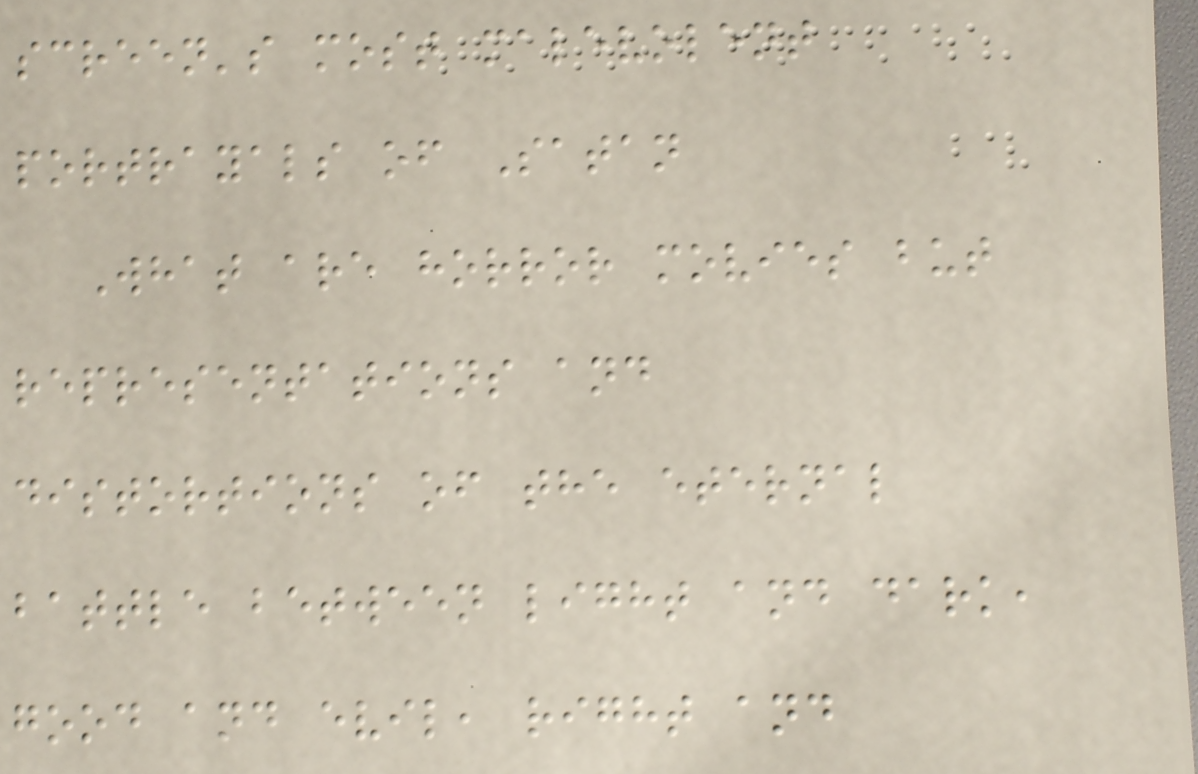screen's most malevolent
portrayals of Satan
What are horror movies but
representations and
distortions of the eternal
battle between light and dark,
good and evil, right and
